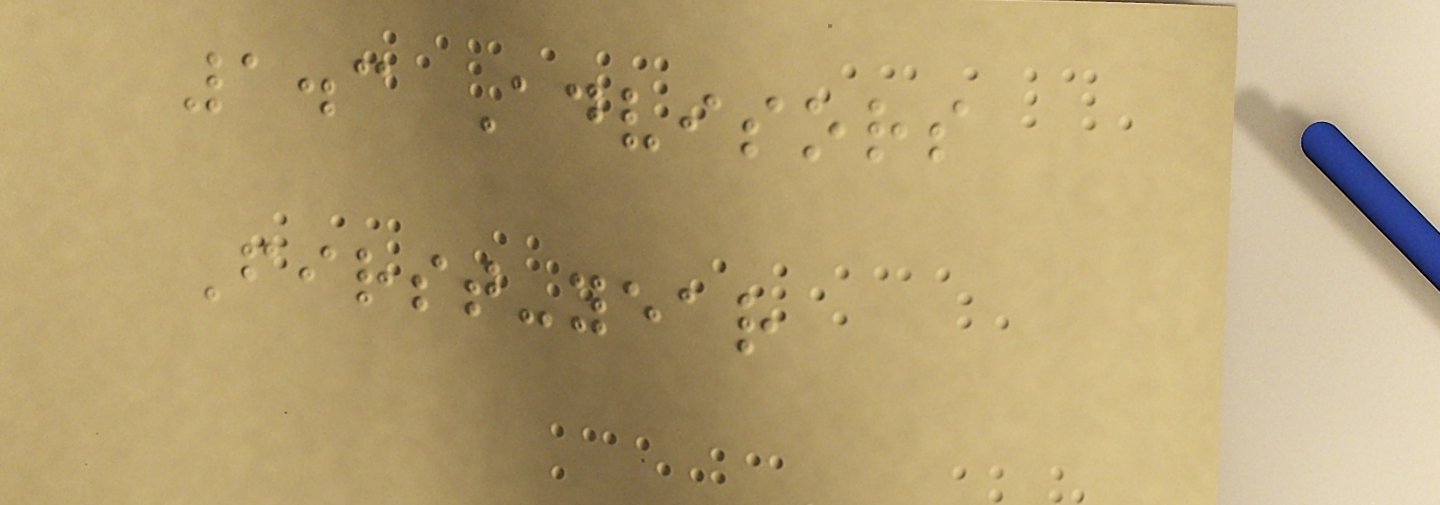1.3 Advisors
First-year
